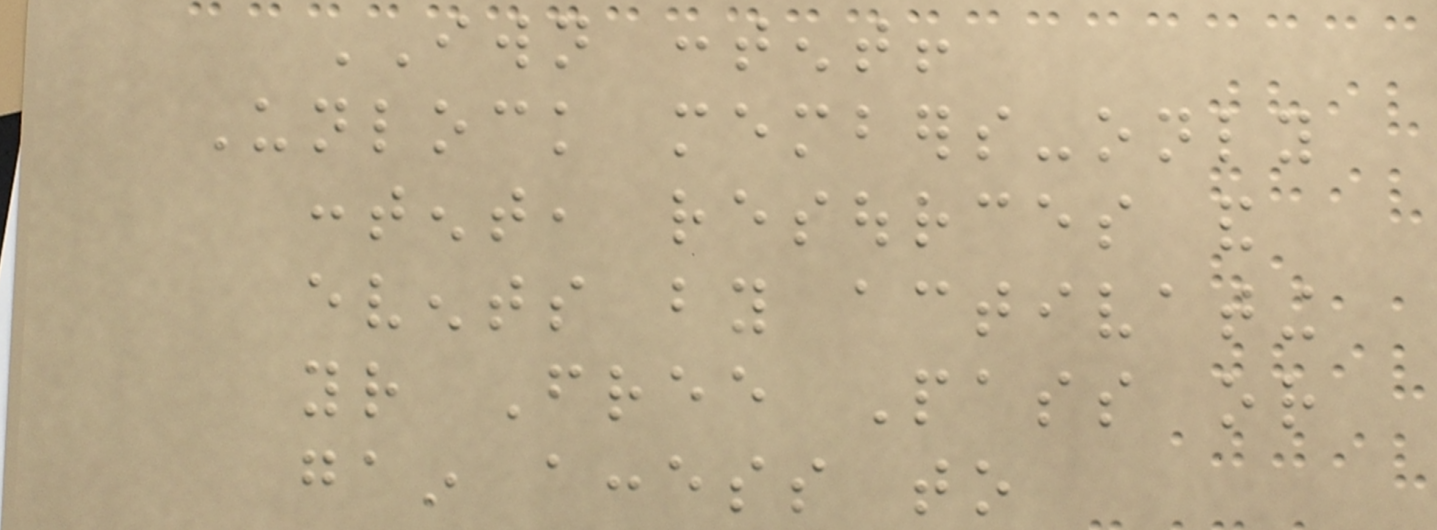IWN content!
Unlock members-only
content, resources and
events by activating
your Free Pass or
gain access to
